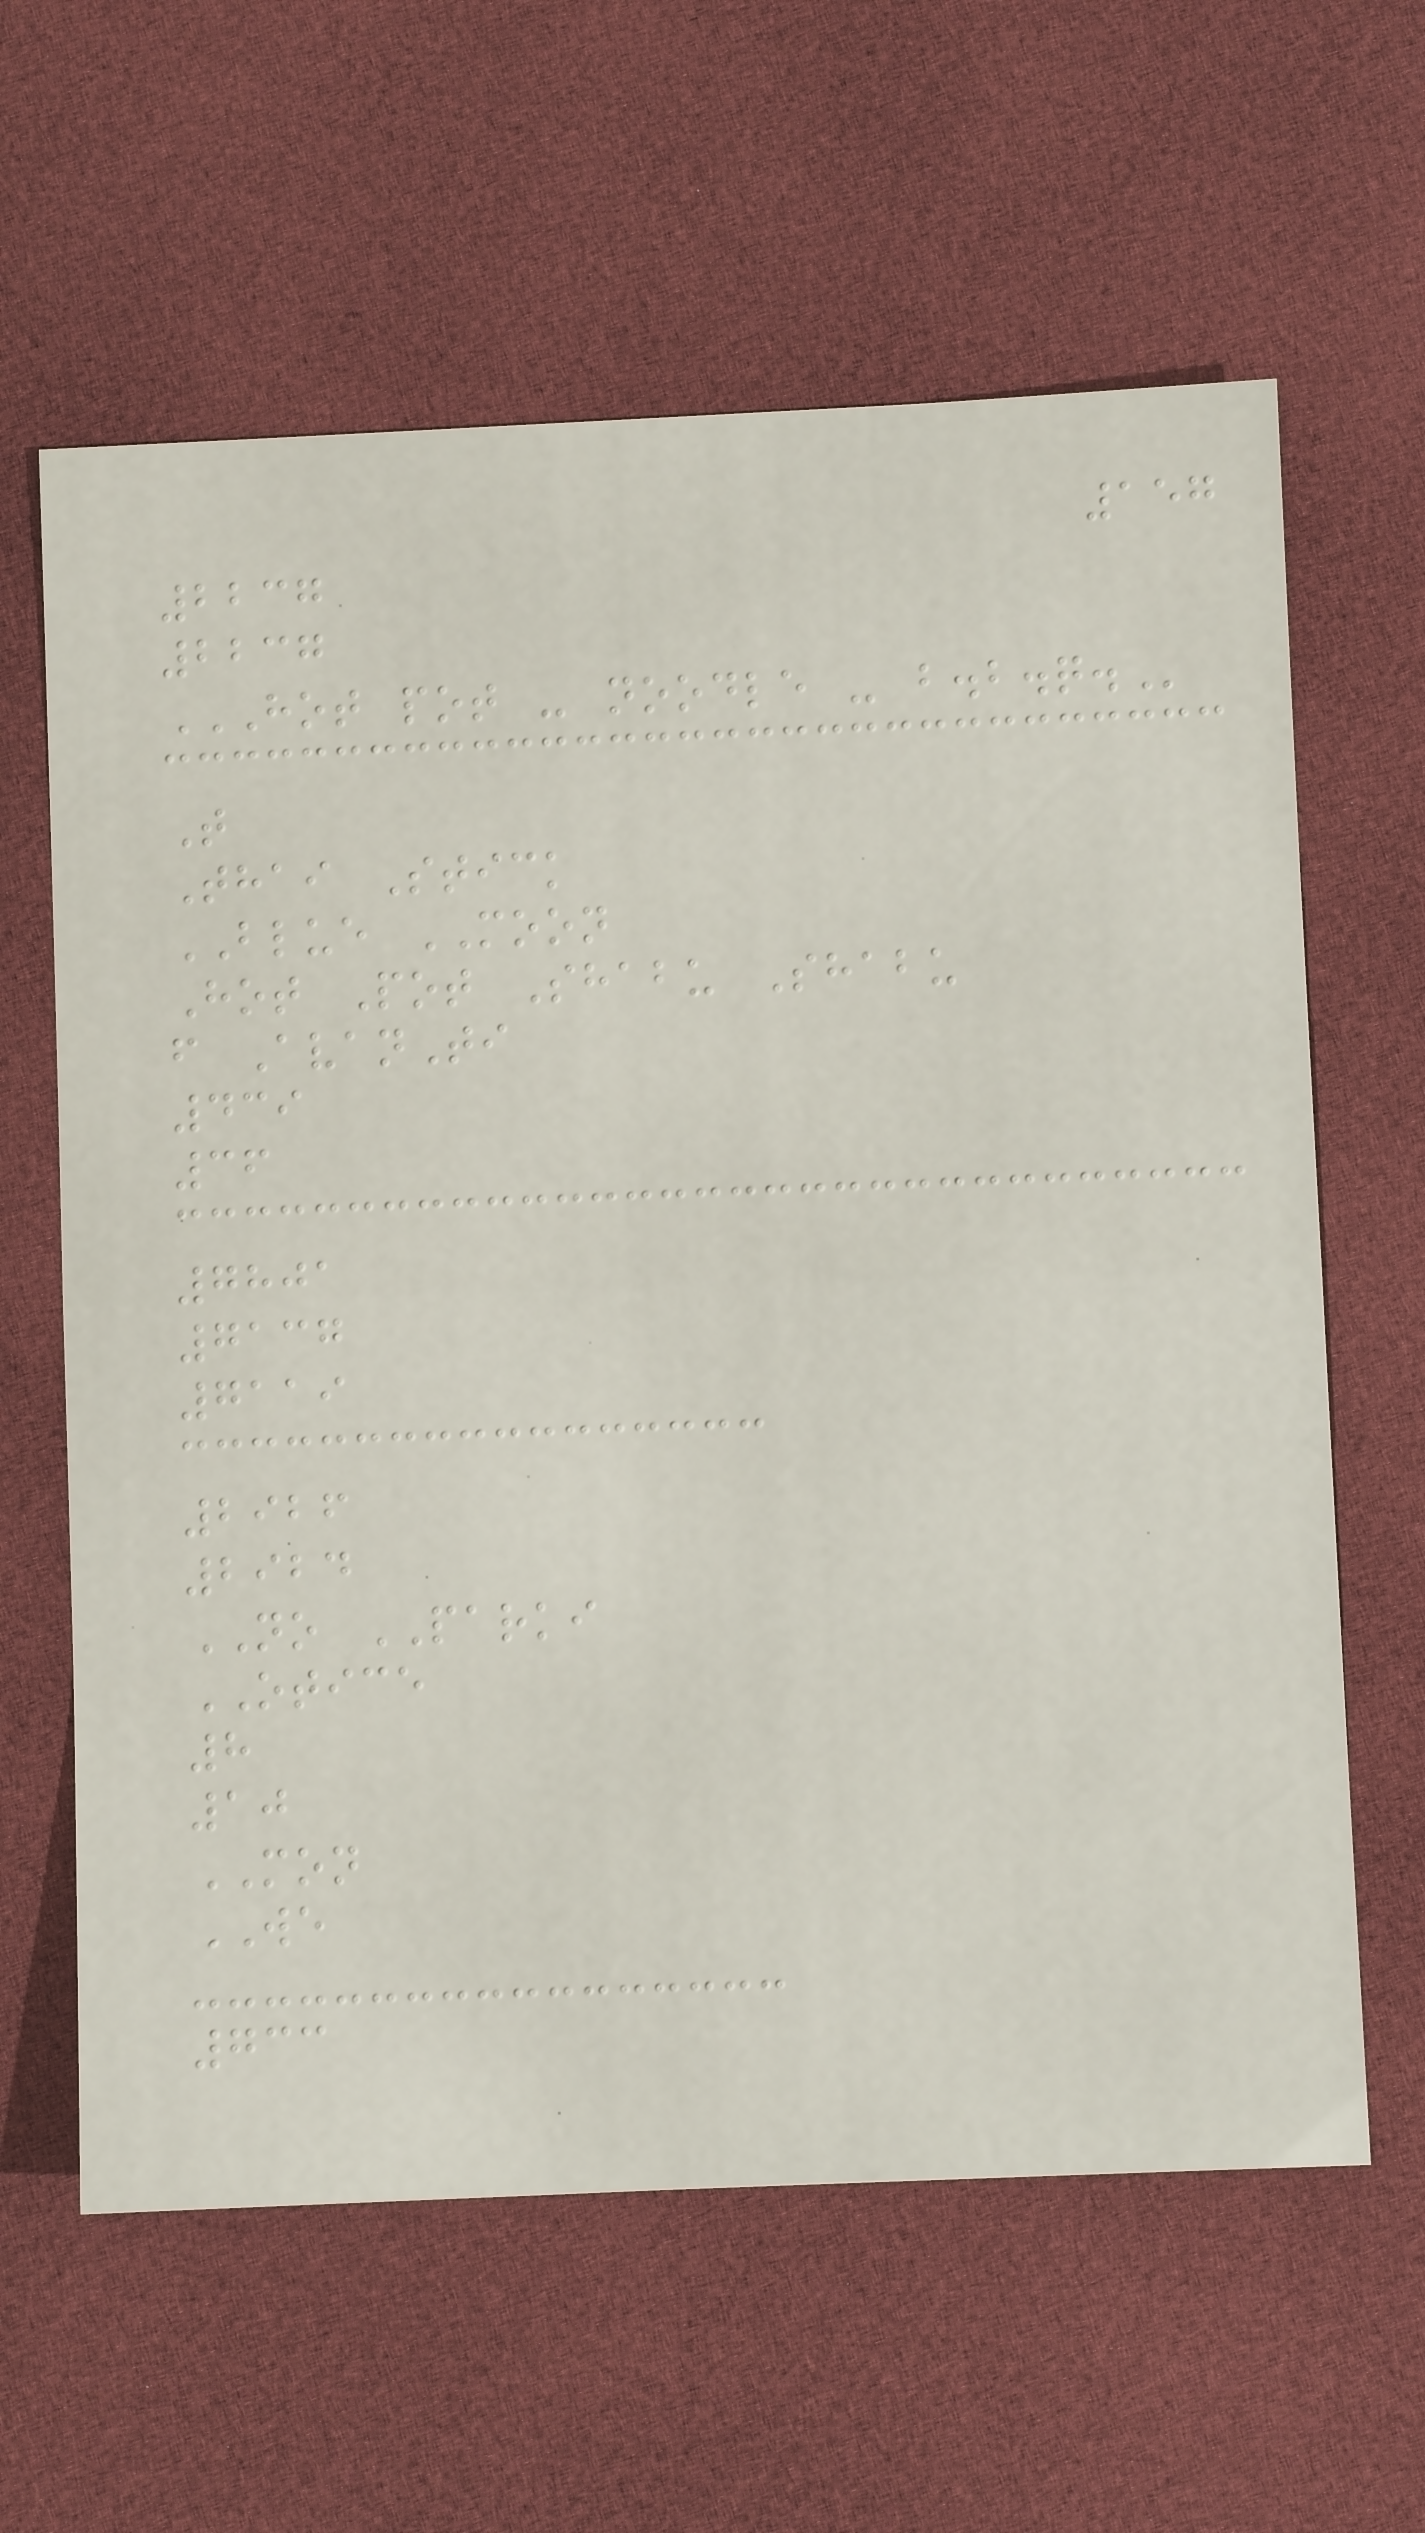157
2237
2237
HOT POT - NOODLE - B.B.Q.
T
Thai Stick
BLUE MOON
Hot Pot Shabu Shabu
f AvanTi
439
36
7801
7137
7119
2926
2924
NO PARKI
OTICE
8
10
MON
WE
733
